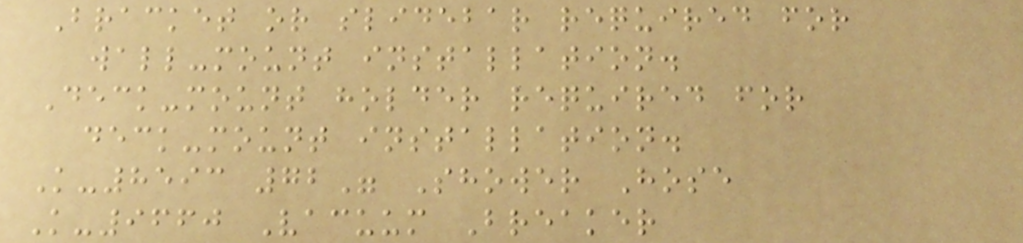Bracket or slidebar required for
wall-mount installation.
Deck-mount holder required for
deck-mount installation.
K-8593 72" Shower Hose
K-9660 Vacuum Breaker
